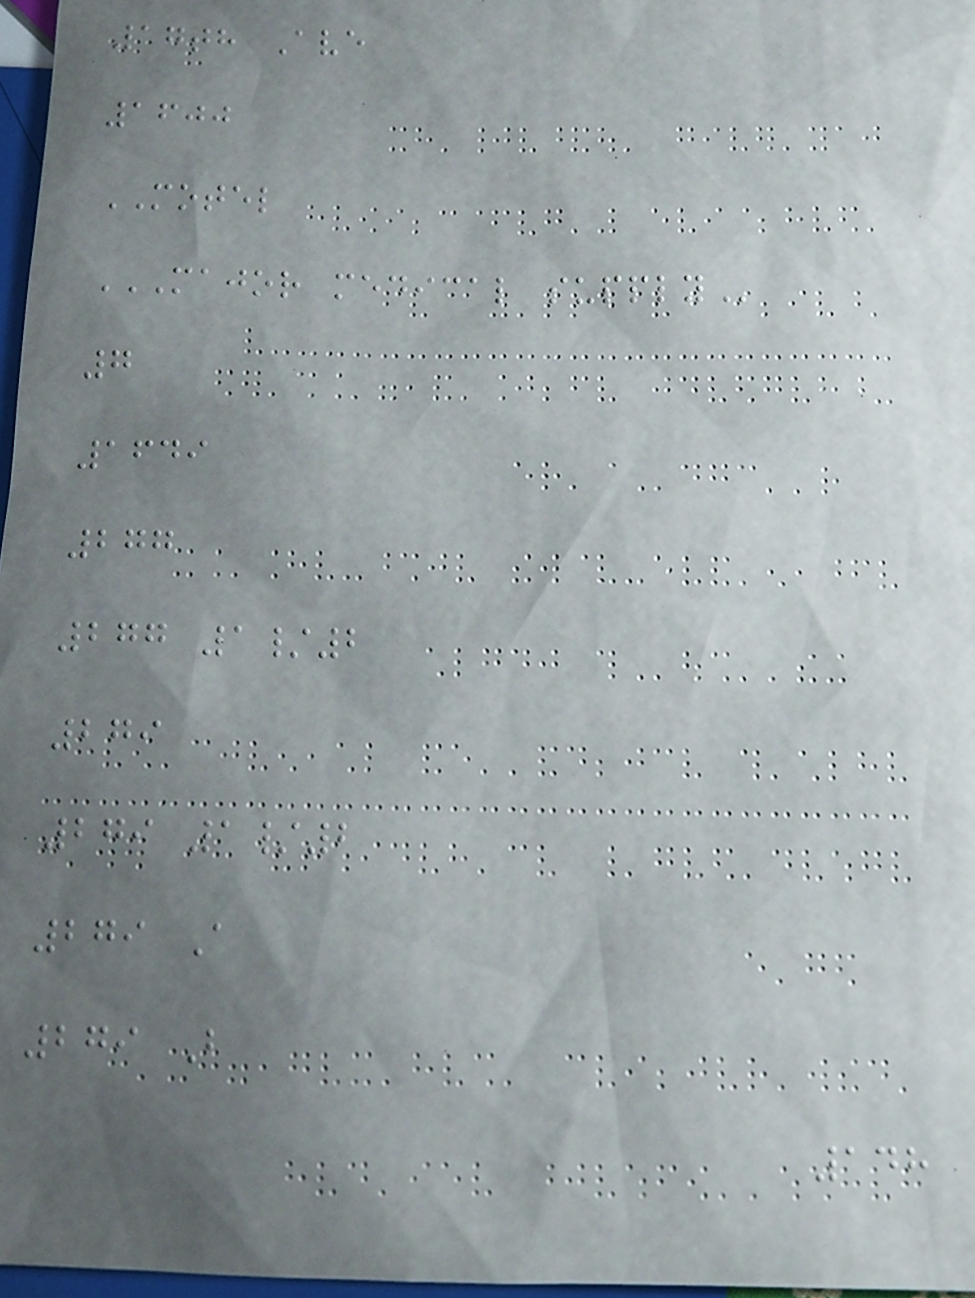17th Ave
1600
MOTEL
MAJOR MEDICAL SUPPLY
7
1649
277
277 1/2
279
279 1/2
279 A
279 B
148
